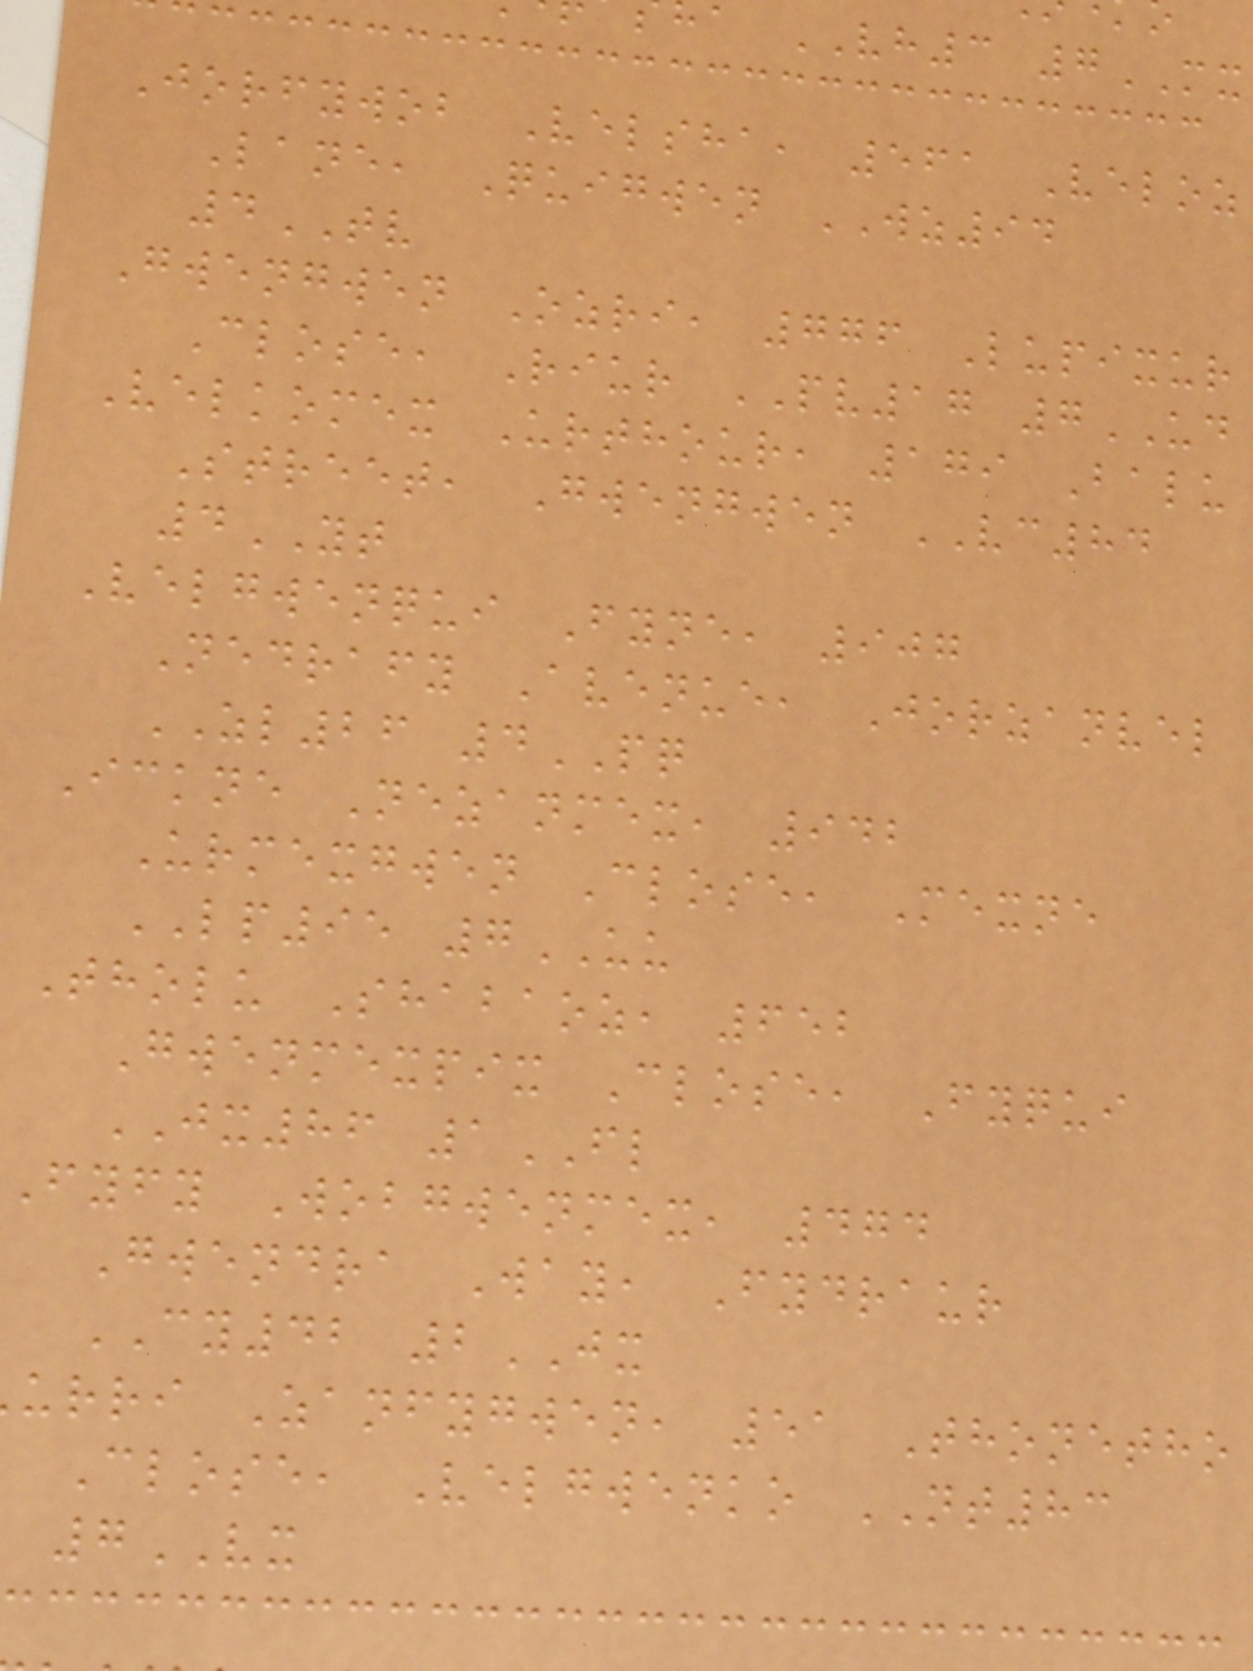a VH3 7MX
Jorfywob Velsha, 561 Veloz
Lane, Quigwen WZ94
4TV
Gwengwen Ozri, 776 Lupixur
Close, Riur PV17 7UD
Velkomex Urthour, 179 Balu
Street, Gwengwen VC84
4YT
Velgwenqui Fyne, 907
Nedrafy Avenue, Jorzanvel
ZL26 4PQ
Ickne Nezanmex, 942
Urmexgwen Close, Mexne
LP95 7UU
Tholu Shabaoz, 652
Gwenmexpix Close, Fyqui
JX86 1FL
Fyfy Wobgwenmex, 474
Gwendra Way, Fydraur
CY42 2JX
urri Zanfygwen, 51 Thonetho
Close, Velgwenko NT83
7VX
